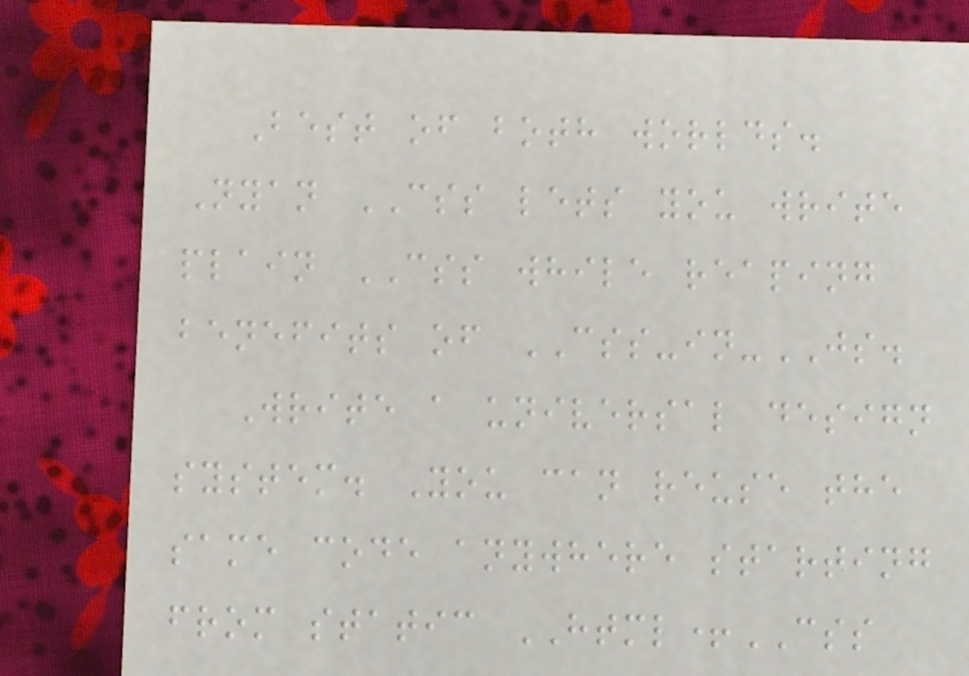Best of both worlds.
Nyan CSS lets you write
plain CSS while reaping
benefits of CSS-in-JS.
Write a universal design
system. You can reuse the
same code anywhere starting
from static HTML+CSS
